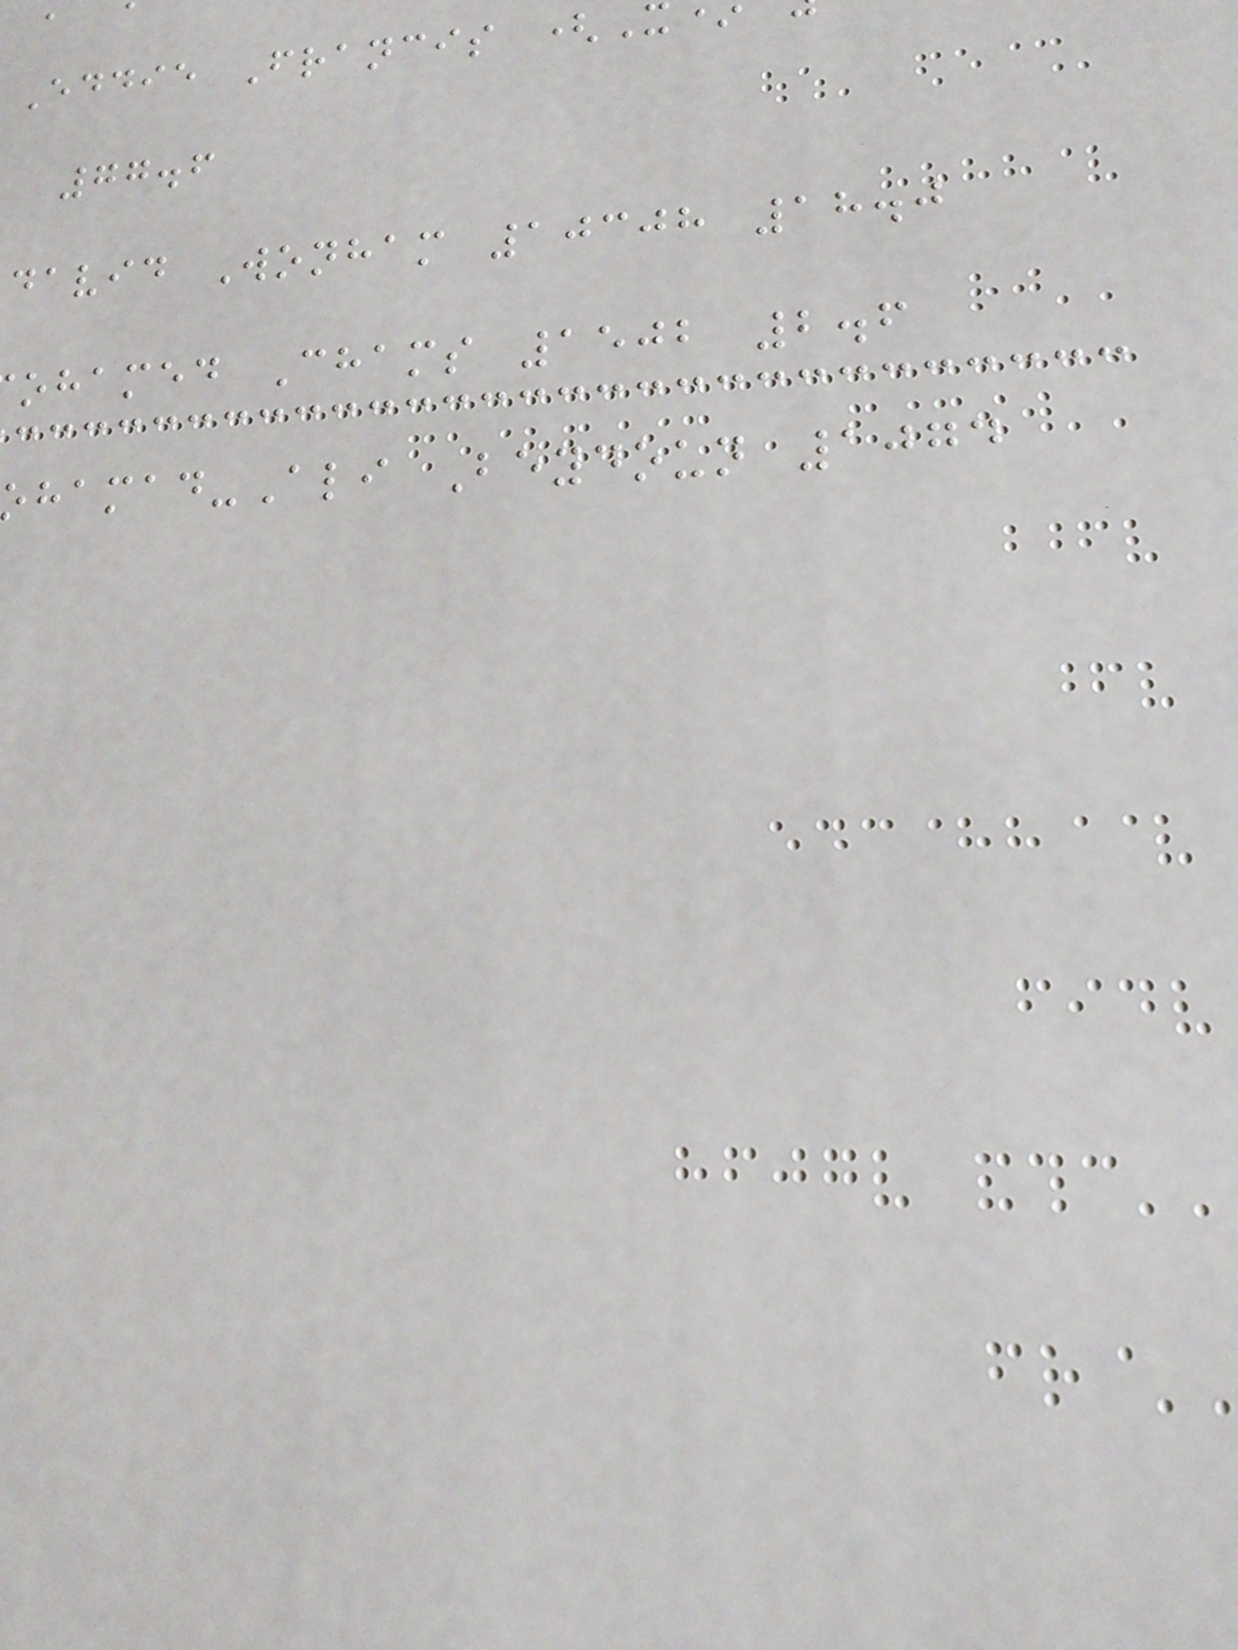Eddie Francis (
77.6
david Wonham 10308 18.0
ohamed Chams 1502 2.6
hamad-Ali Beydoun 1074
